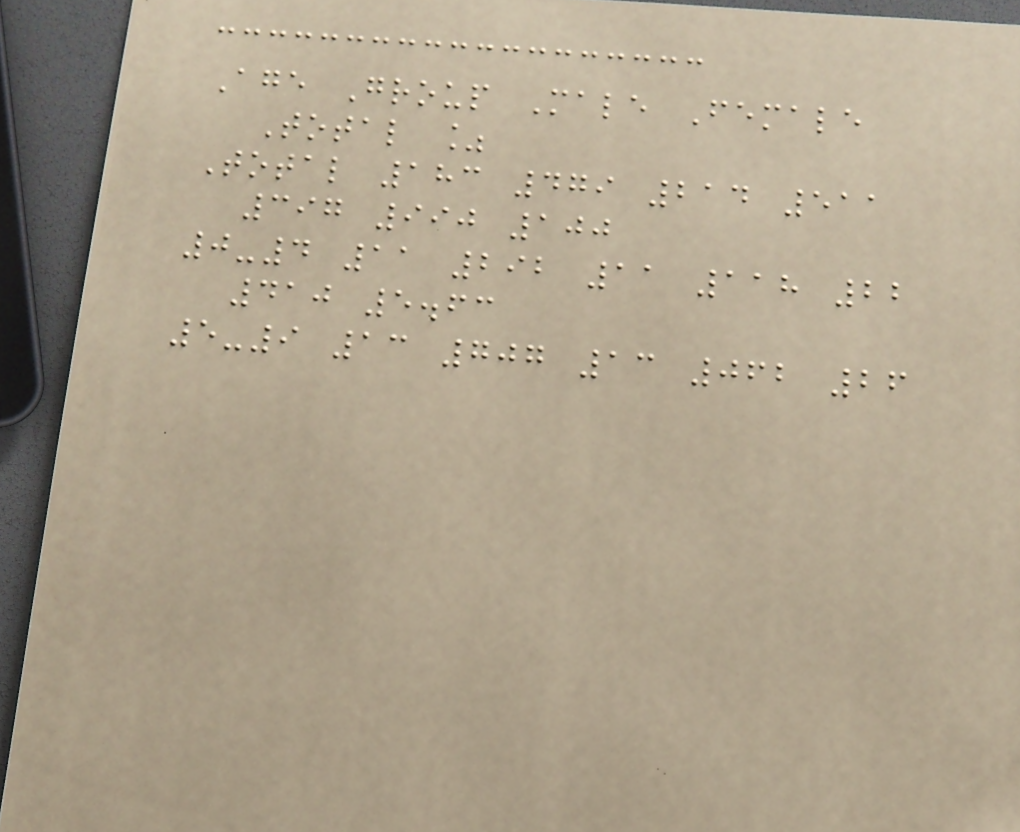Age Group Male Female
Total %
Total 183 479 214 511
397 990 100
0-4 11 292 11 118 22
410 5.63
5-9 13 707 13 062 26
